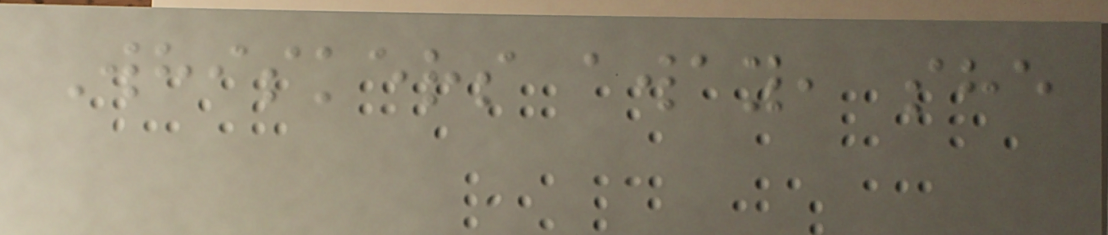Whiskers away, she
